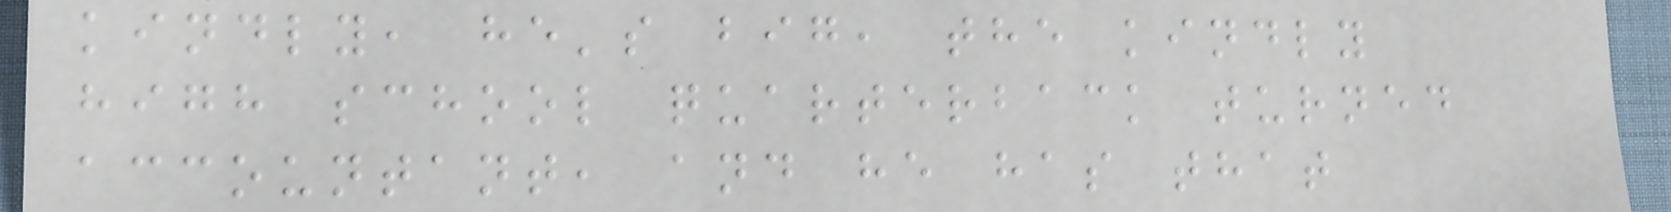kindly, he's big, the kindly
high school quarterback turned
accountant, and he has that
